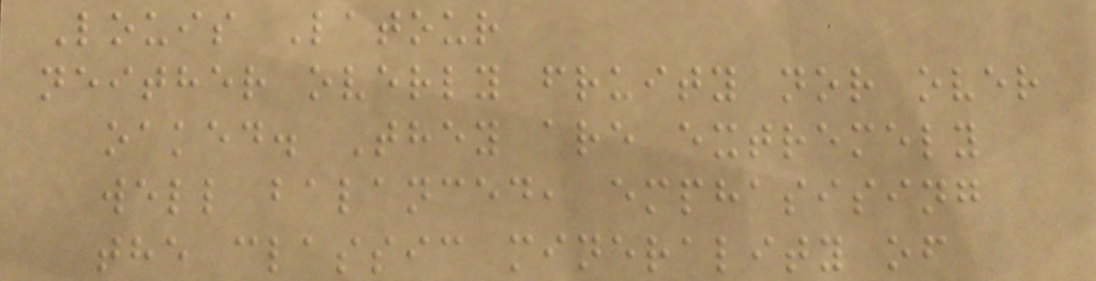Louis Latour
neither overly fruity nor over
oaked. They are extremely
well balanced, emphasising
the classic minerality of
